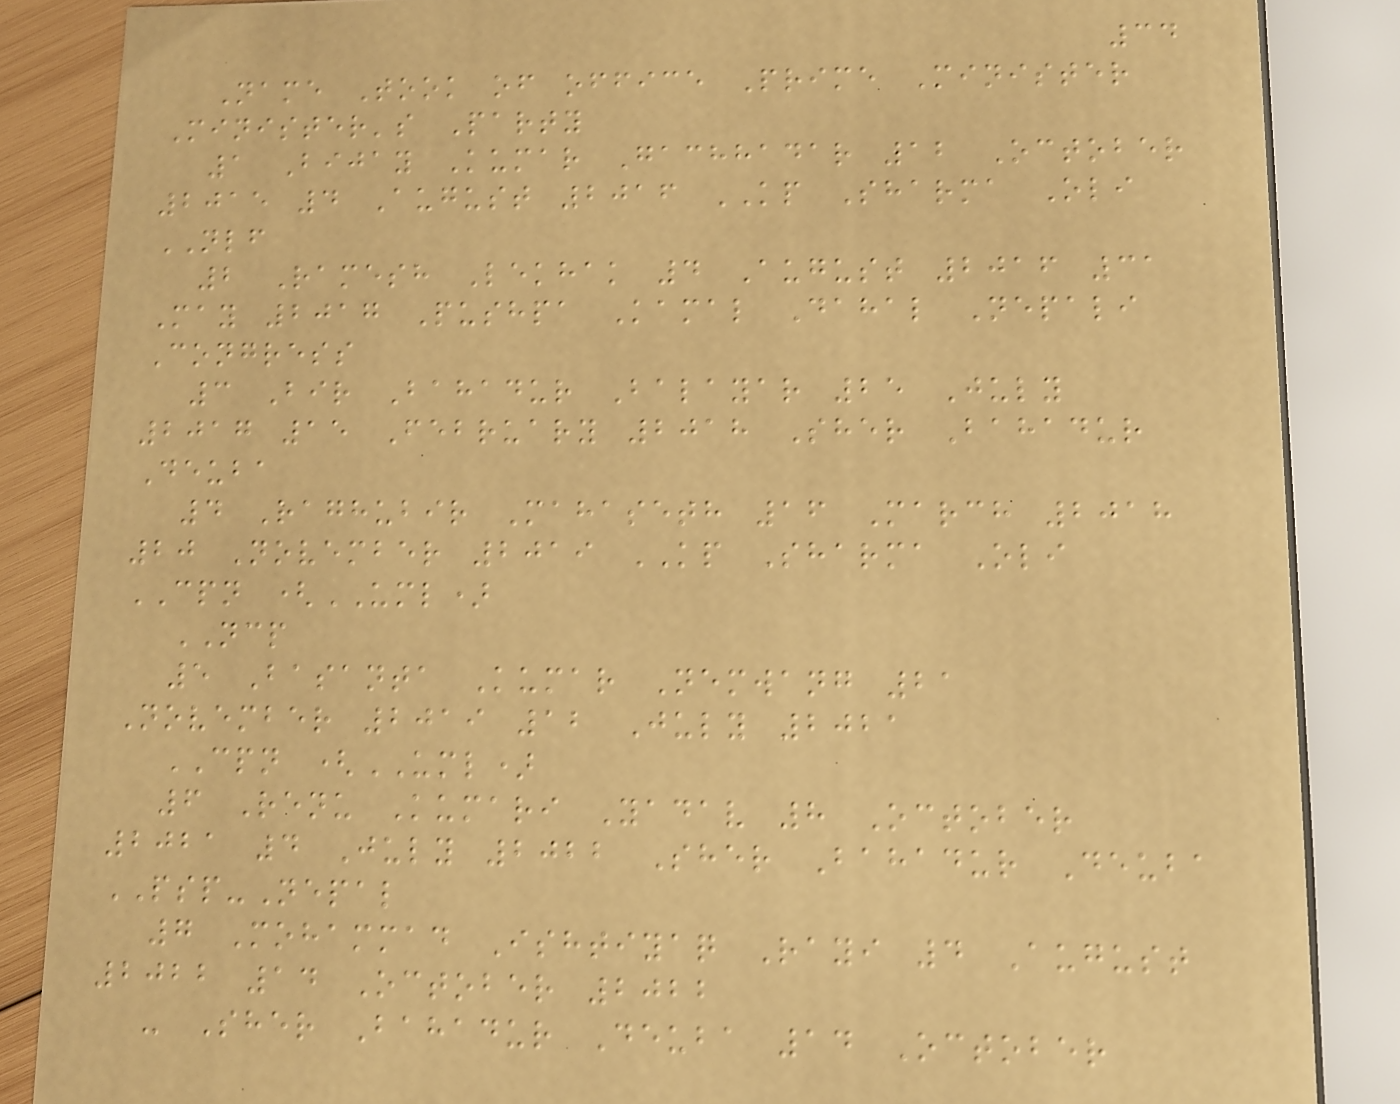34
Name Took of office Prime Minister
Minister's Party
1 Bijay Kumar Gachhadar 12 October
2015 4 August 2016 KP Sharma Oli
NLF
2 Ramesh Lekhak 4 August 2016 31
May 2017 Pushpa Kamal Dahal Nepali
Congress
3 Bir Bahadur Balayar 25 July
2017 15 February 2018 Sher Bahadur
Deuba
4 Raghubir Mahaseth 16 March 2018
20 November 2019 KP Sharma Oli
CPN (UML)
NCP
5 Basanta Kumar Nemwang 21
November 2019 12 July 2021
CPN (UML)
6 Renu Kumari Yadav 8 October
2021 4 July 2022 Sher Bahadur Deuba
PSP-Nepal
7 Mohammad Ishtiyaq Rayi 4 August
2022 14 October 2022
- Sher Bahadur Deuba 14 October
